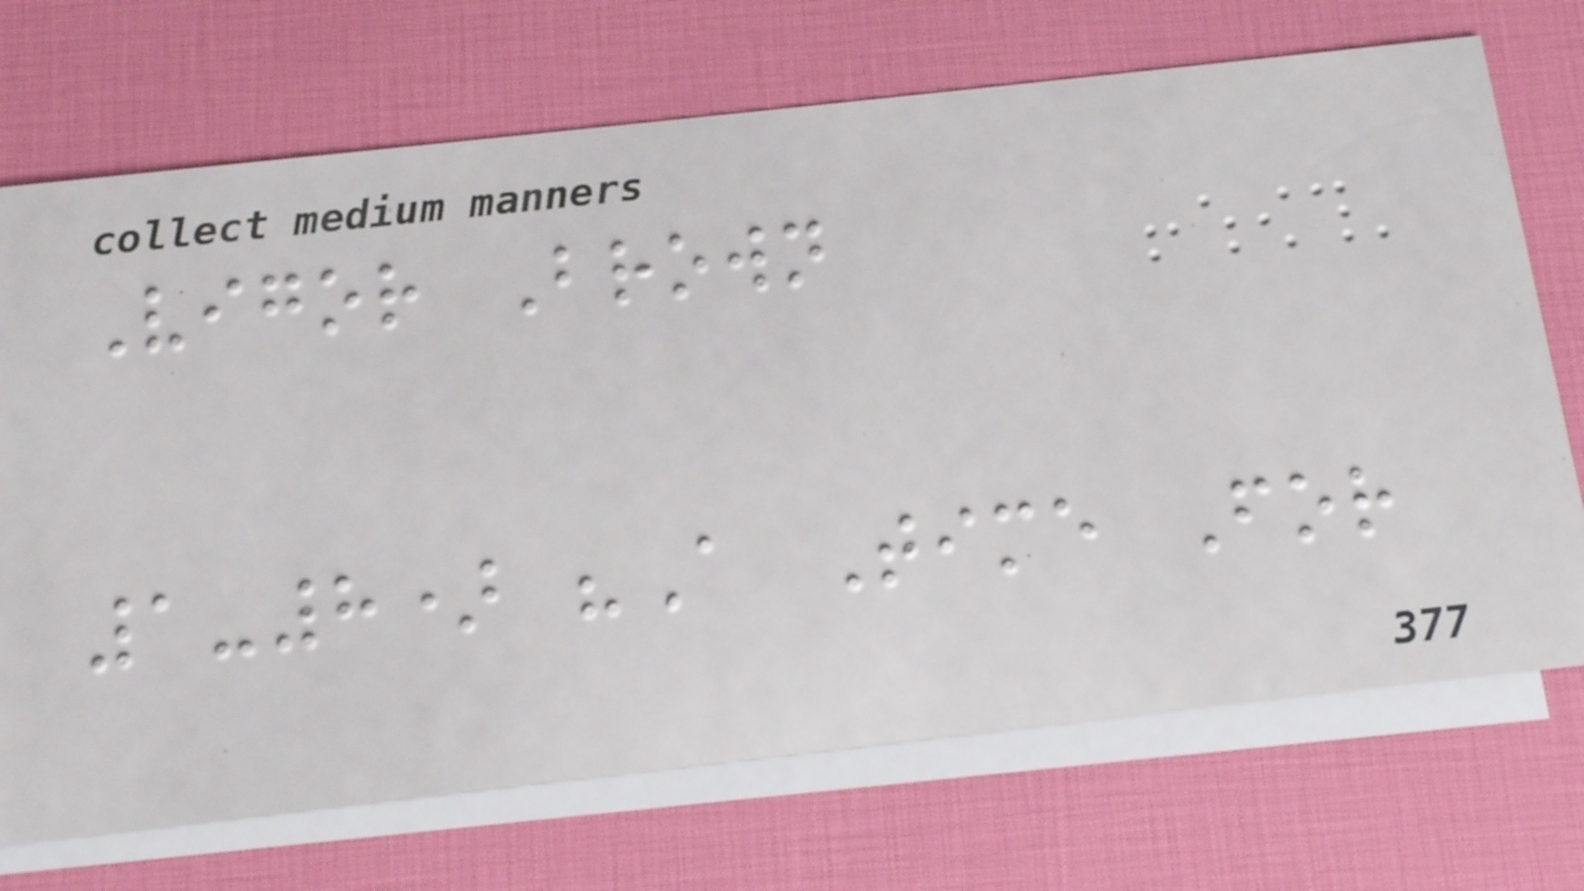Vigor Brown
1-8) "A Time For
